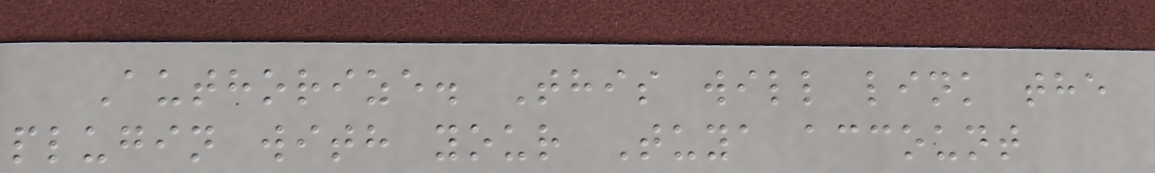Authorize. This will link the
plugin with your Tuya account
